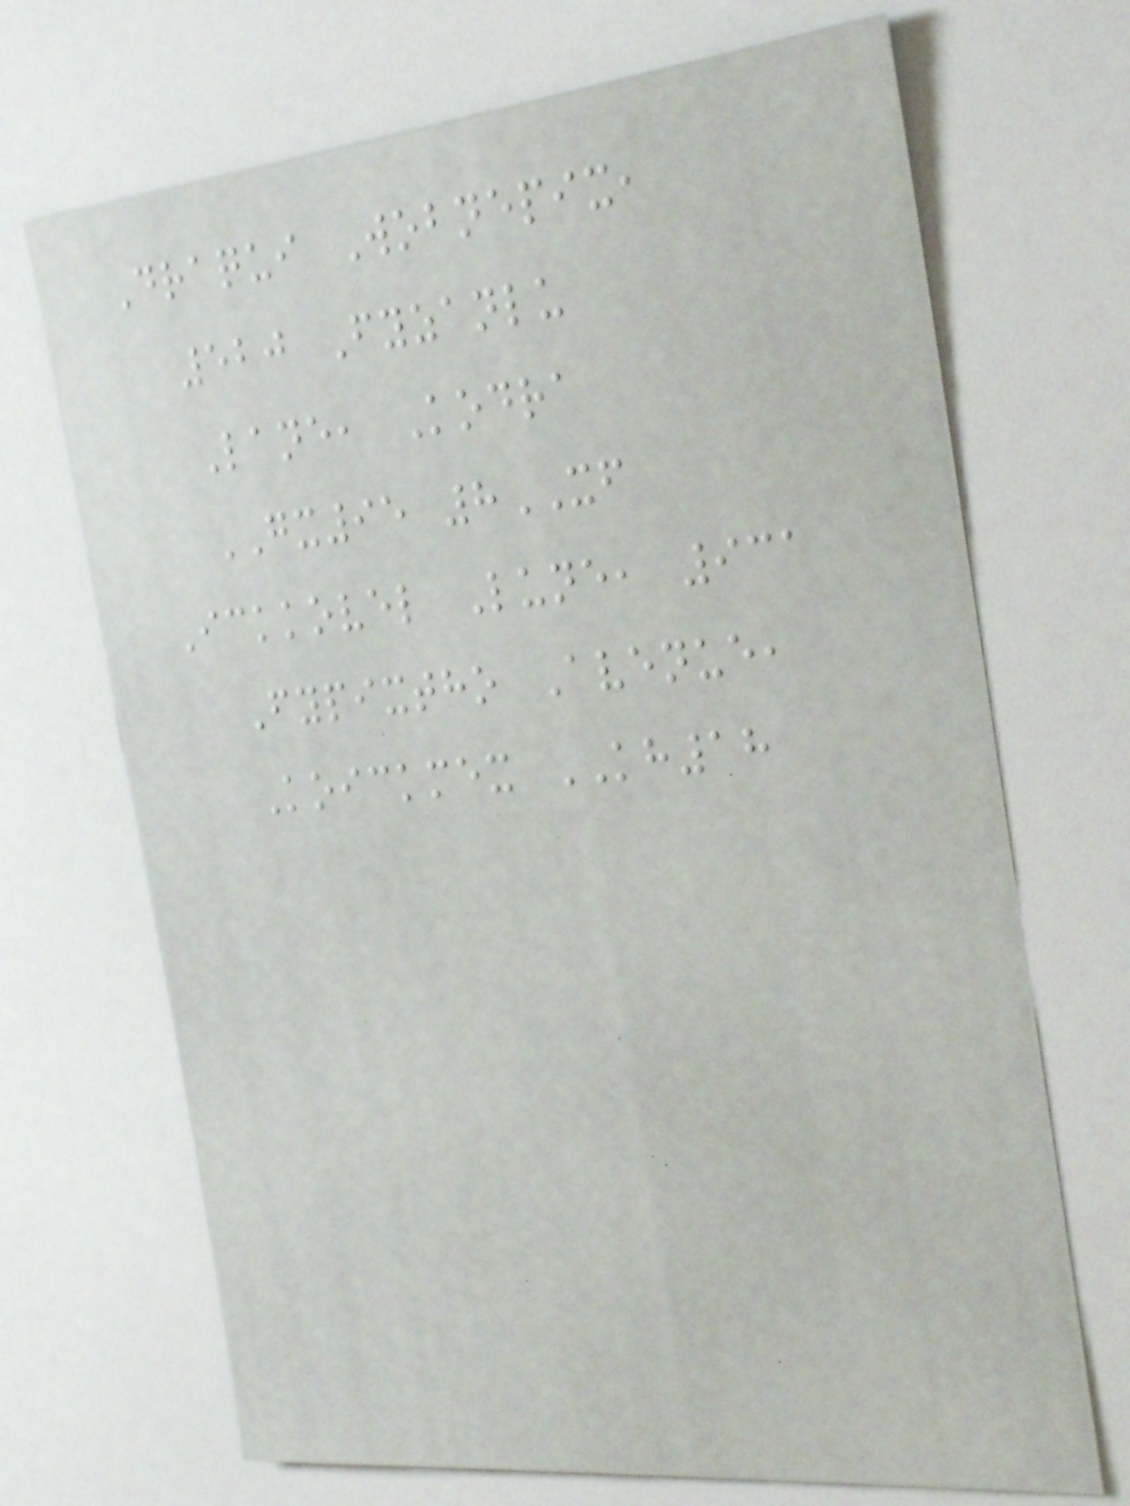Draqui Wobnepix,
520 Fyzanlu
Lane, Kodra
GX95 8XF
Ickkovel Lune, 931
Fypixtho Avenue,
Koickmex KH18
